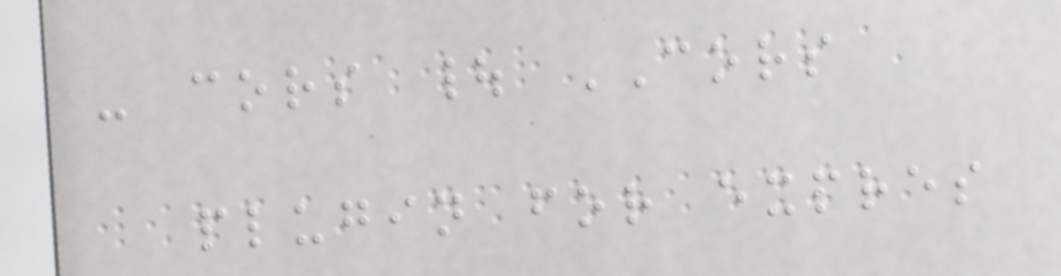- cors | CORS
plugin for expres
